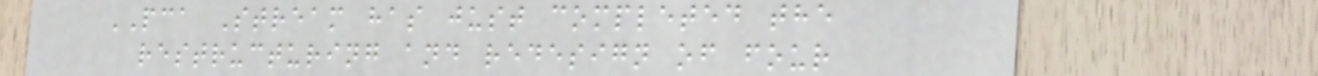PCA Stream has just completed the
restructuring and redesign of four
